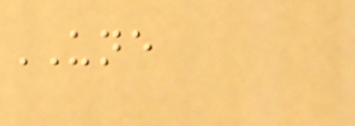UNE
